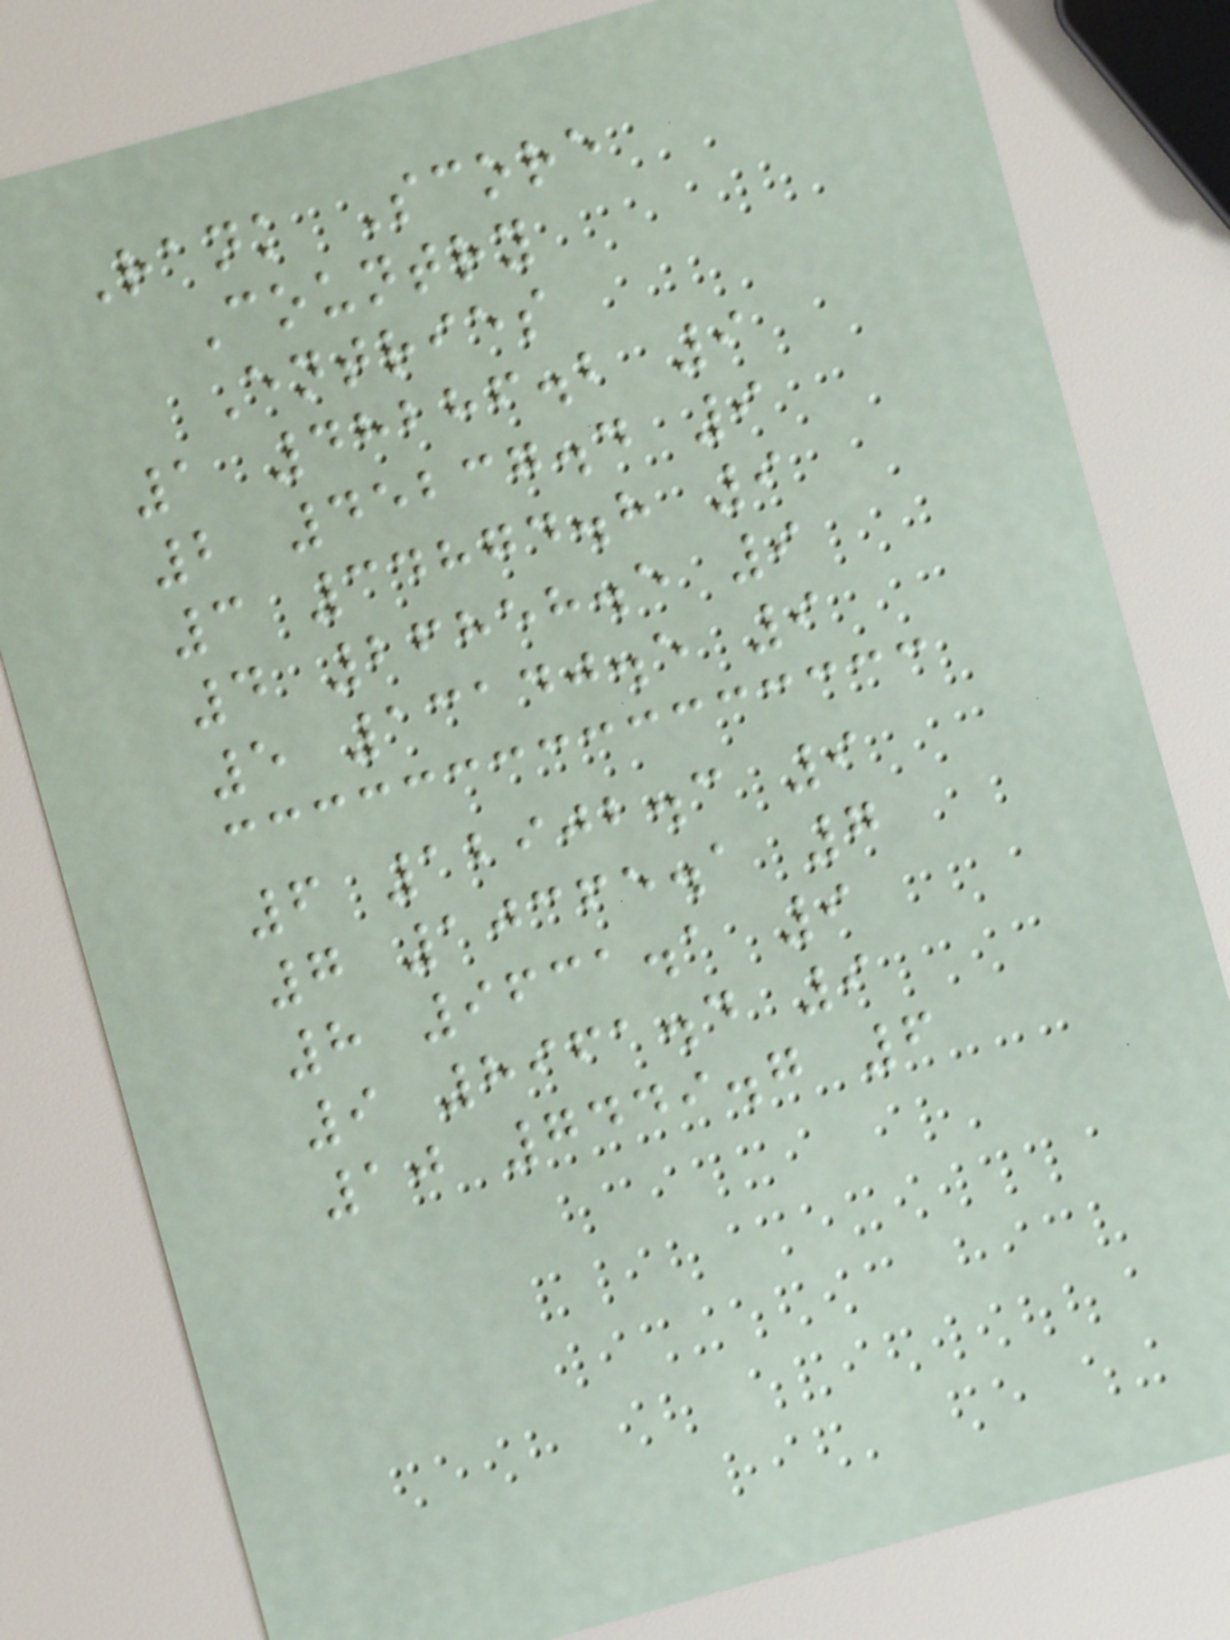Rank Score
Country
Entries
1 48286.2 9
2 45237.4 9
3 34874.8 9
4 26858.5 9
5 13140.5 9
6 12902.3 9
7 10365.1 7
8 9631.1 9
9 8961.4 9
10 7449.7 6
